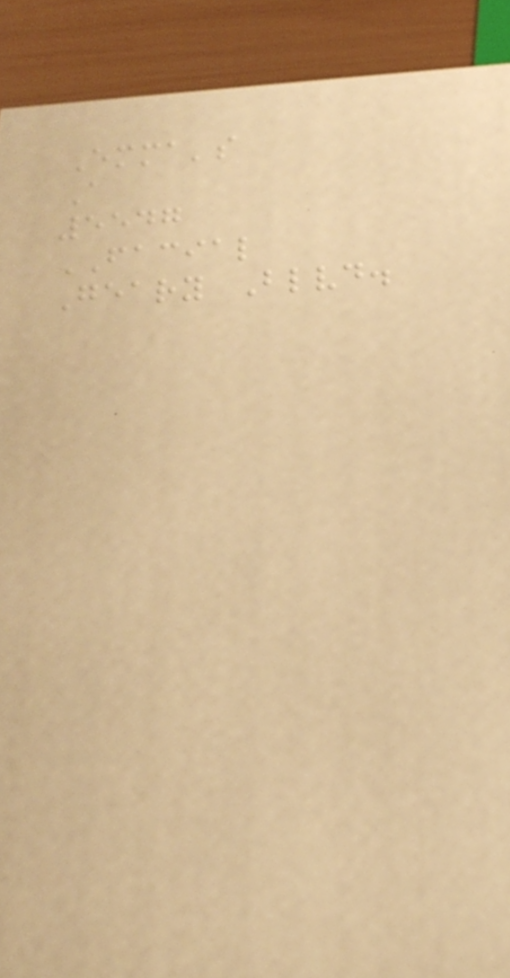Emma's
A
5547
FACIAL
Geary Blvd.
